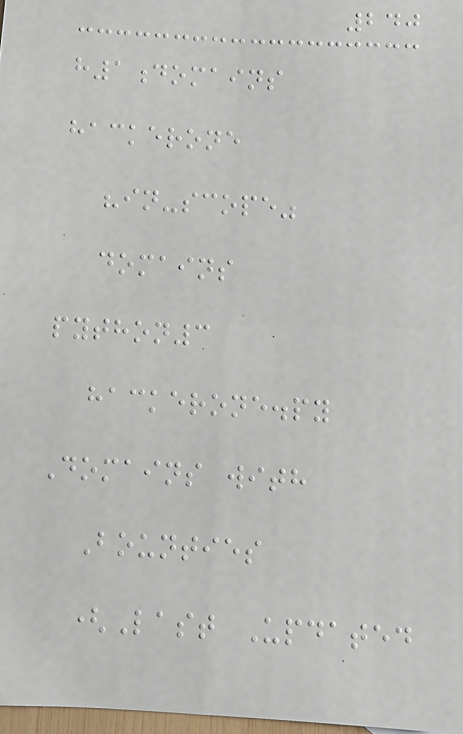240
h1domains
hackerone
"in-scope"
domains
python3
hackerone.py
Domains with
Bounties
(Last Updated
